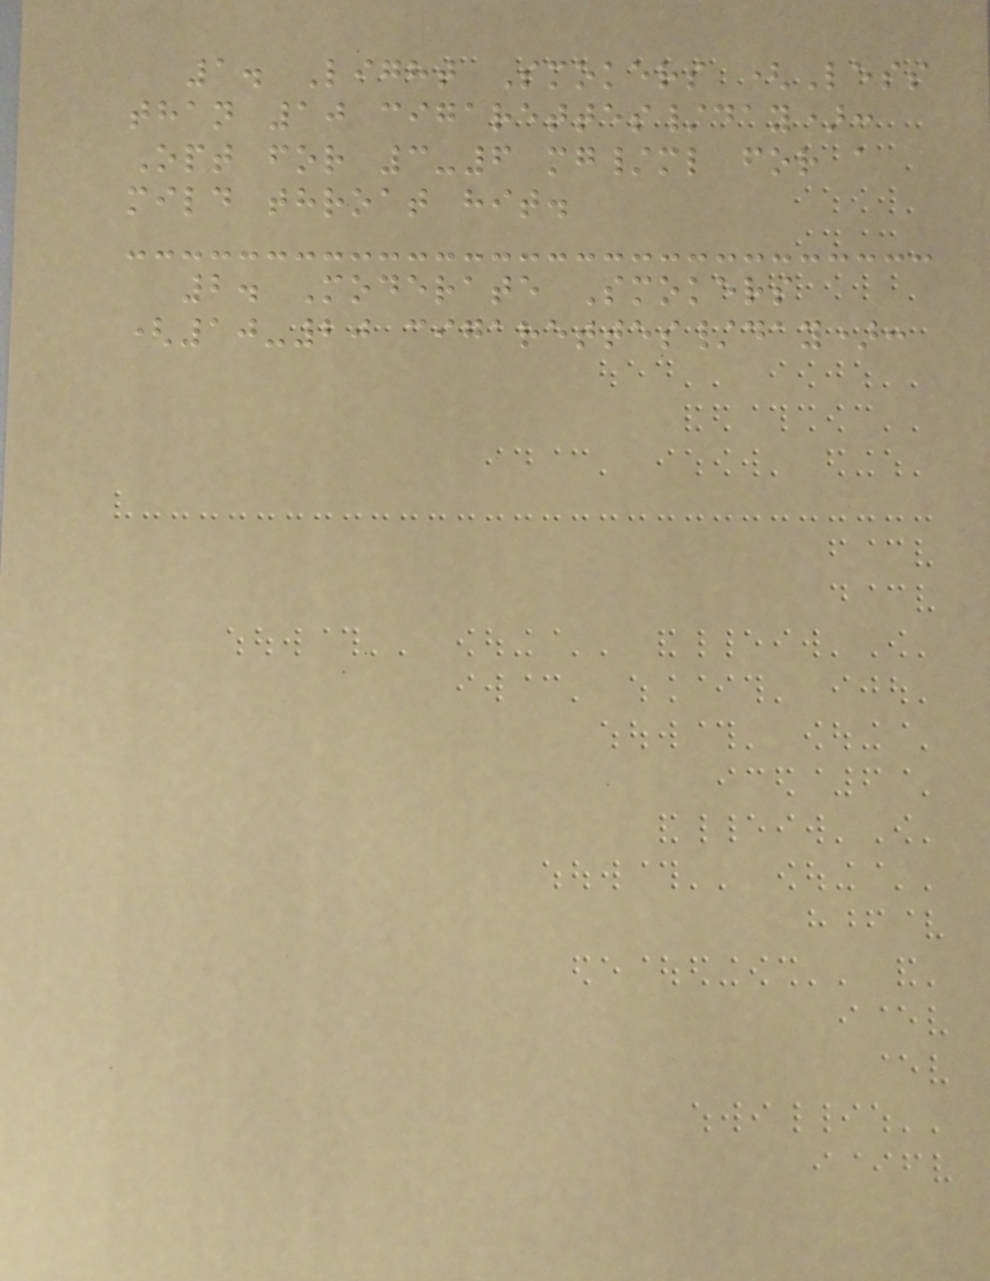1. Light Smokers (Less
than 10 cigarettes/day):
Opt for 3-6 mg/ml for a
mild throat hit.
2. Moderate Smokers
(10-20 cigarettes/day):
